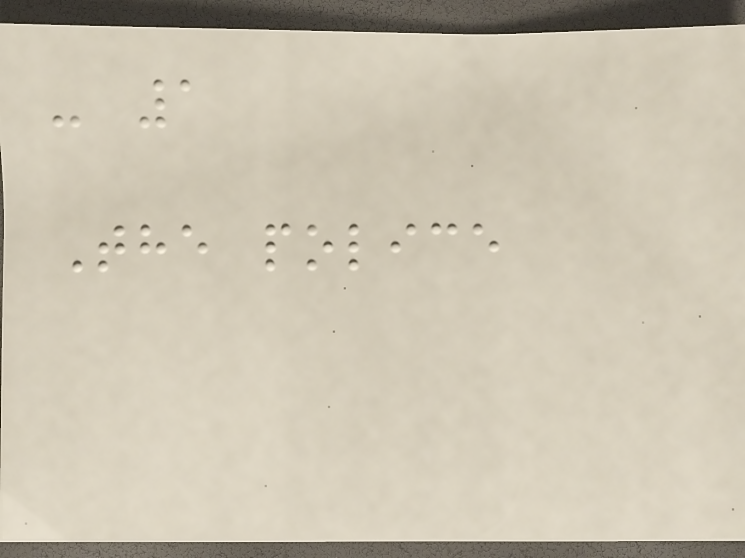- 1
The police
